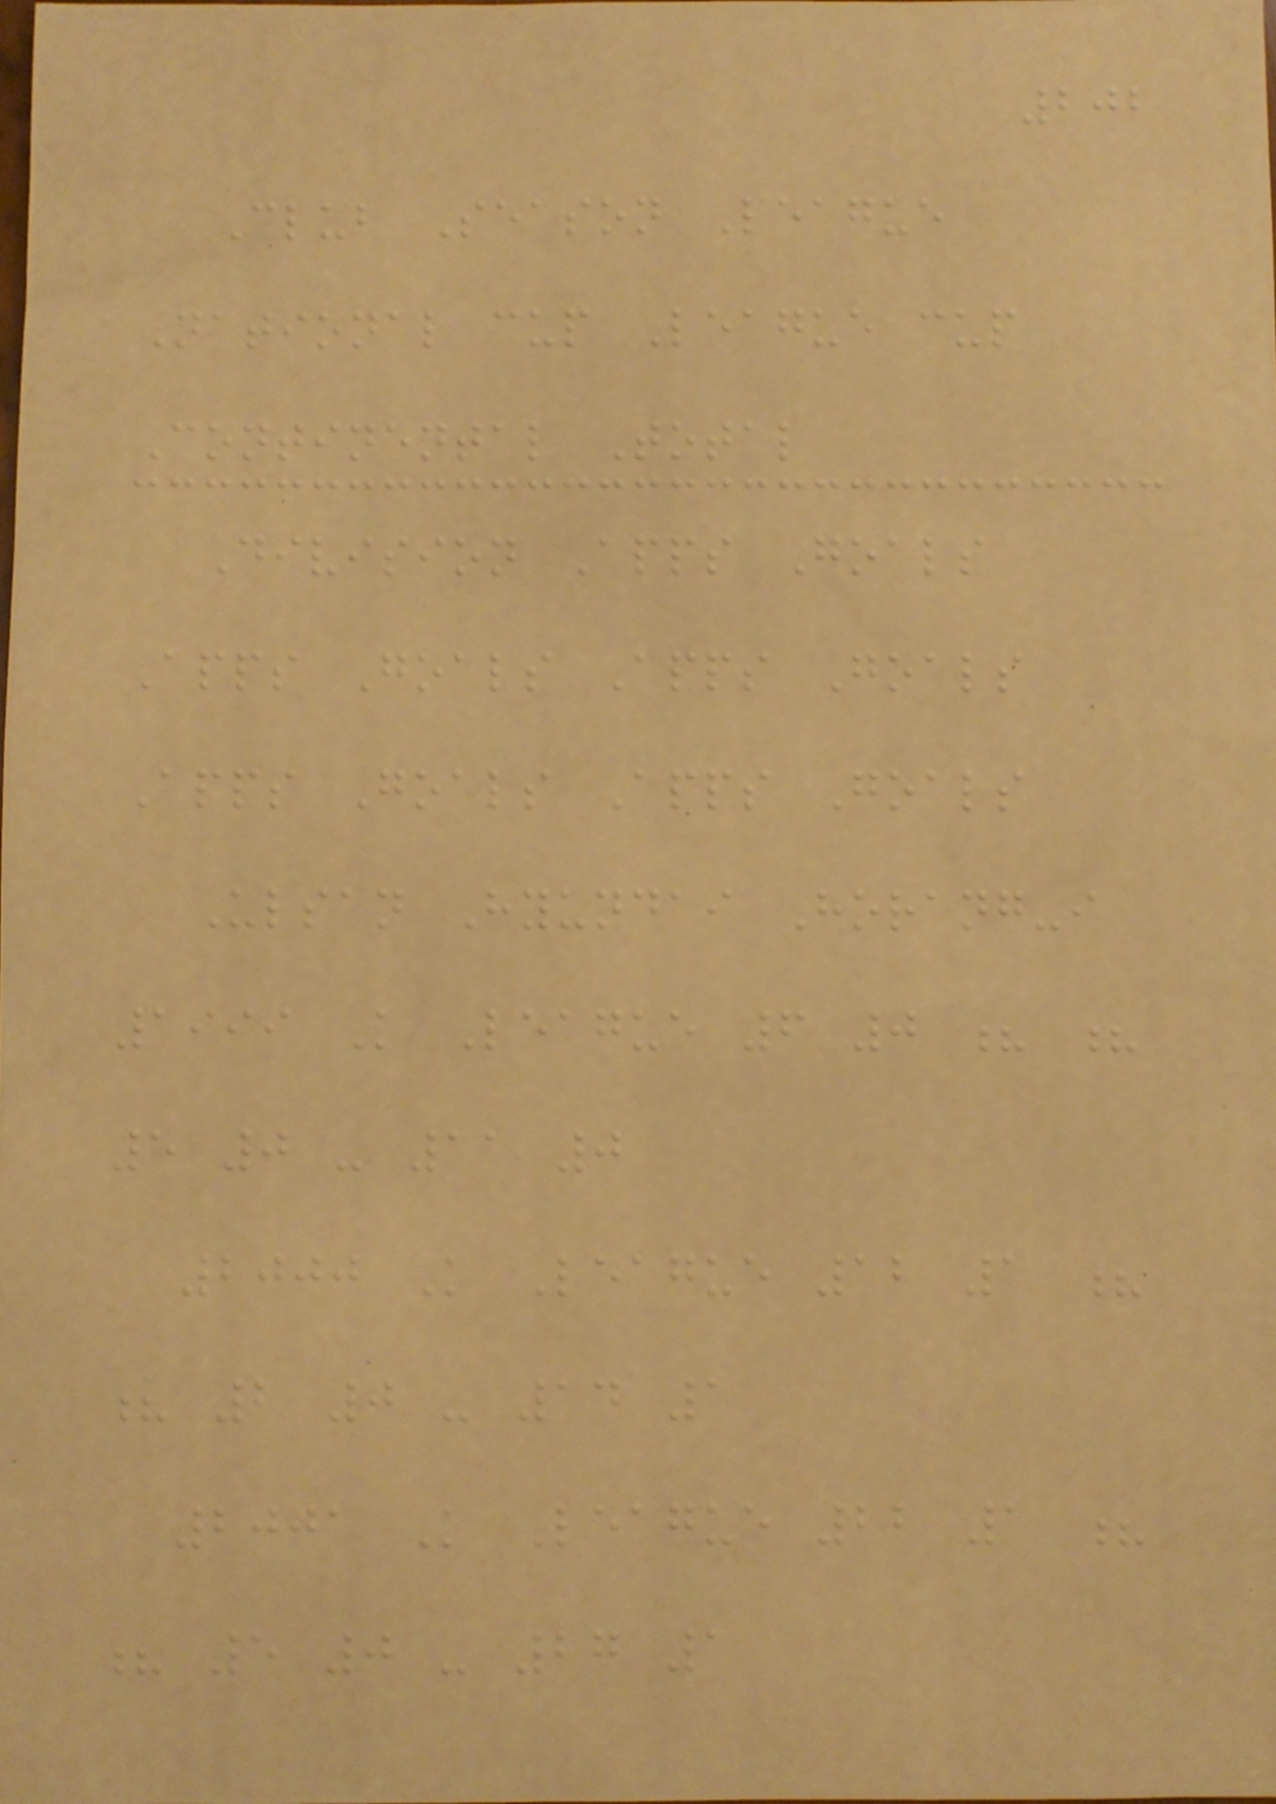202
Club Season League
National cup League cup
Continental Total
Division Apps Goals
Apps Goals Apps Goals
Apps Goals Apps Goals
Ulsan Hyundai Horang-i
1999 K League 6 0 ? ?
5 0 - 11 0
2000 K League 12 1 ?
? 2 0 - 14 1
2001 K League 22 1 ?
? 5 0 - 27 1
